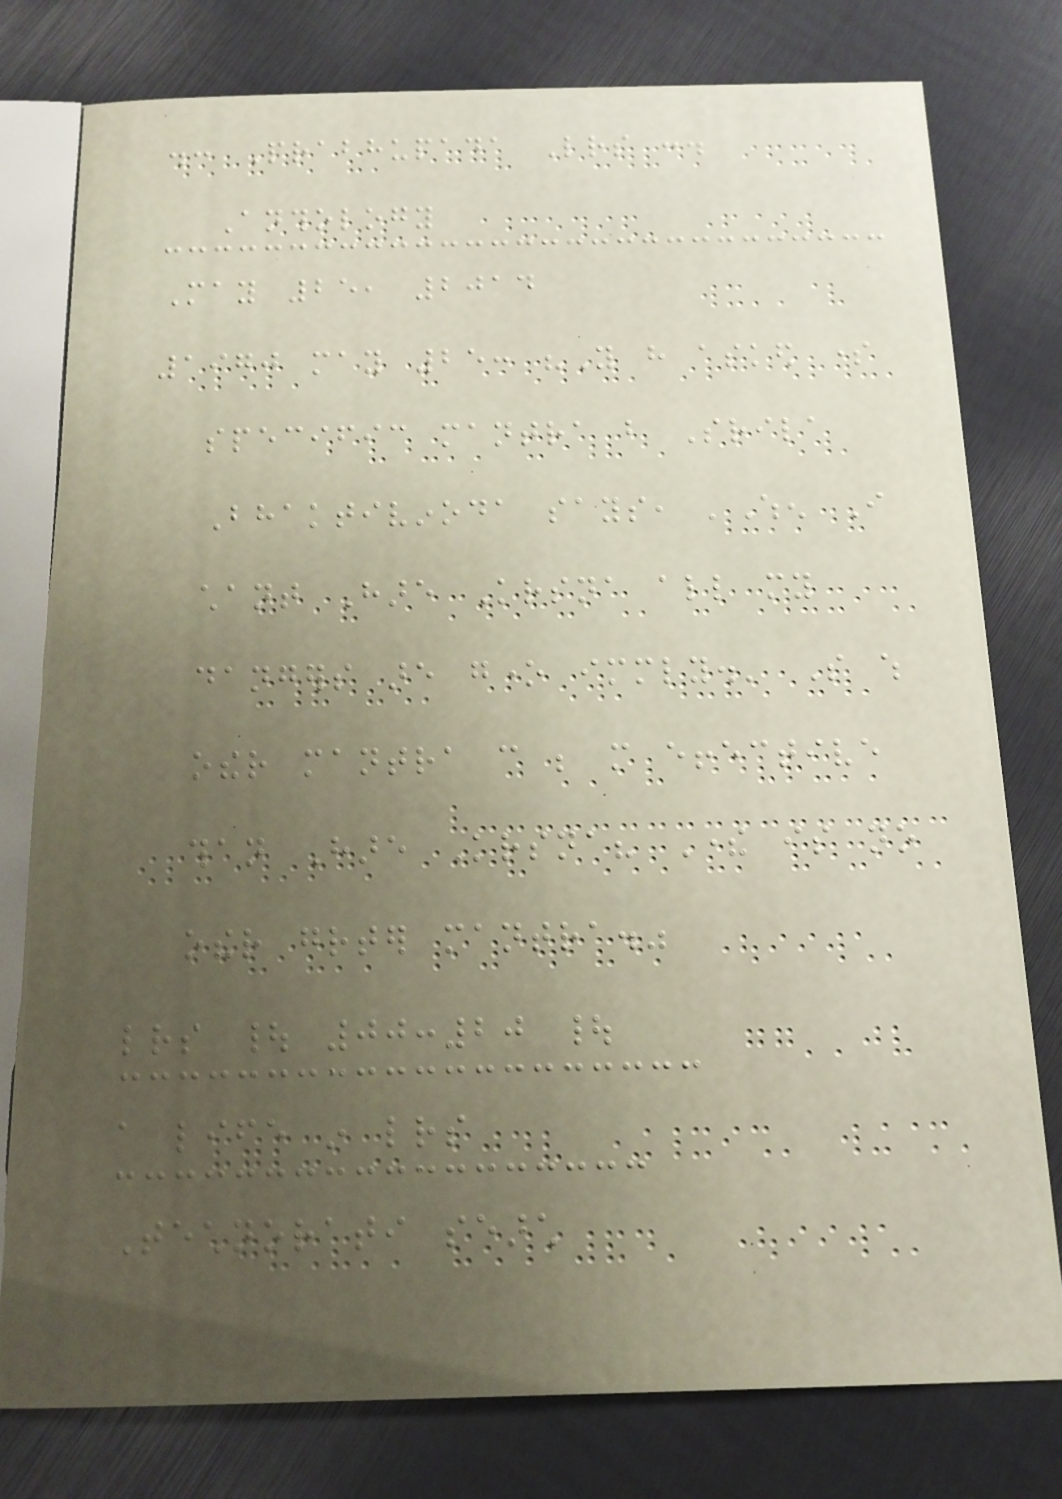.: Prabhupada Letters :.
Anthology
May 25, 2014
1970 may 25: "You have asked some
specific mantra but Srila
Bhaktivinoda says, 'When I
chant Hare Krsna all my
dangers are gone immediately.' So which
other mantra can be more effective
than Hare Krsna? There is no
other greater mantra."
letters | 00:20 |
a life in letters
Technorati search
